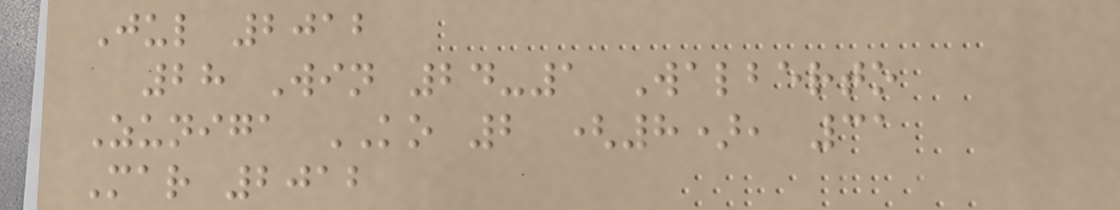Jul 2012
28 Win 24-1 Walberto
Zuniga KO 2 (8), 31
Mar 2012
